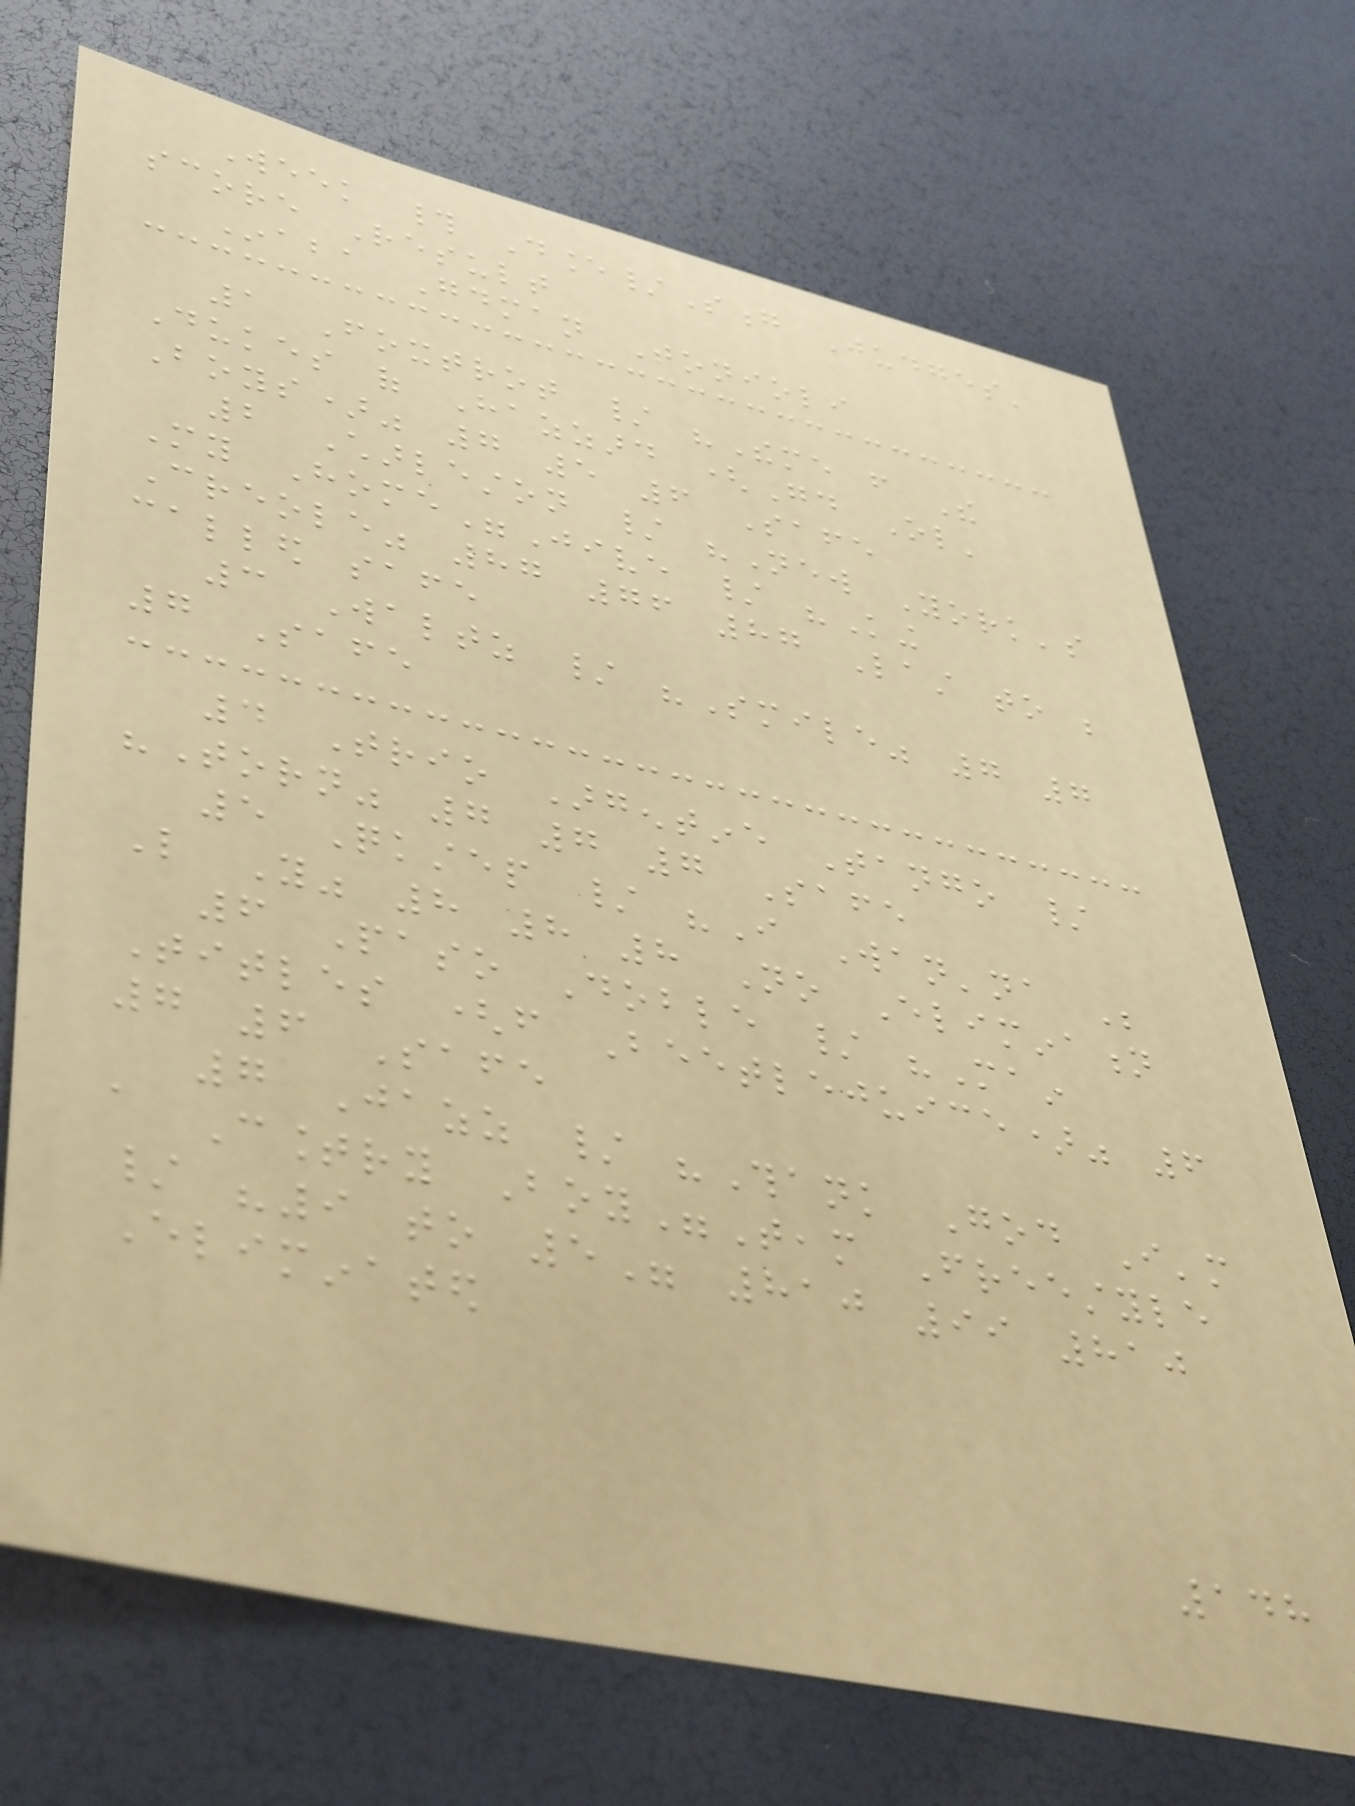Week # Dance/Song Judges'
score Result
Inaba Goodman Tonioli
1 Foxtrot / "Theme from The
Dukes of Hazzard (Good Ol'
Boys)" 7 5 6 Safe
2 Charleston / "New York's
My Home"Jive / "King
Creole" 87 76 87 Last to be
called safe
3 Waltz / "Smile" 7 7
7 Safe
4 Trio Argentine Tango /
"Torn" 7 7 7 Safe
5 Quickstep / "I Wan'na Be
Like You" 8 8 8 No Elimination
6 Paso Doble / "Main
Titles (from Beetlejuice)" 6
7 6 Safe
7 Jazz / "Thank God I'm
a Country Boy"Team Freestyle
/ "9 to 5" 810 99 810
Eliminated
148
